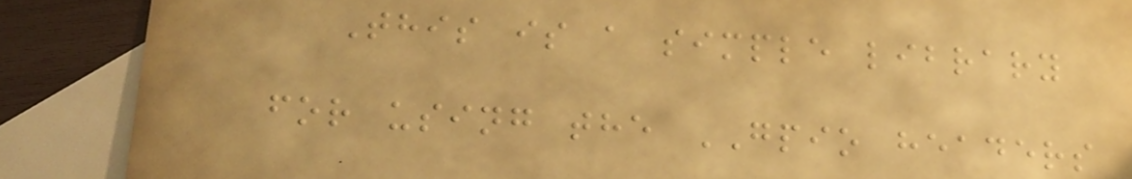This is a simple library
for using the GPIO headers
